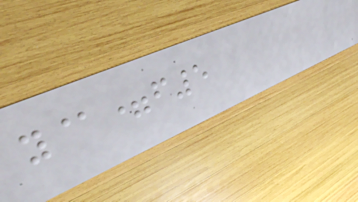y@=f5
